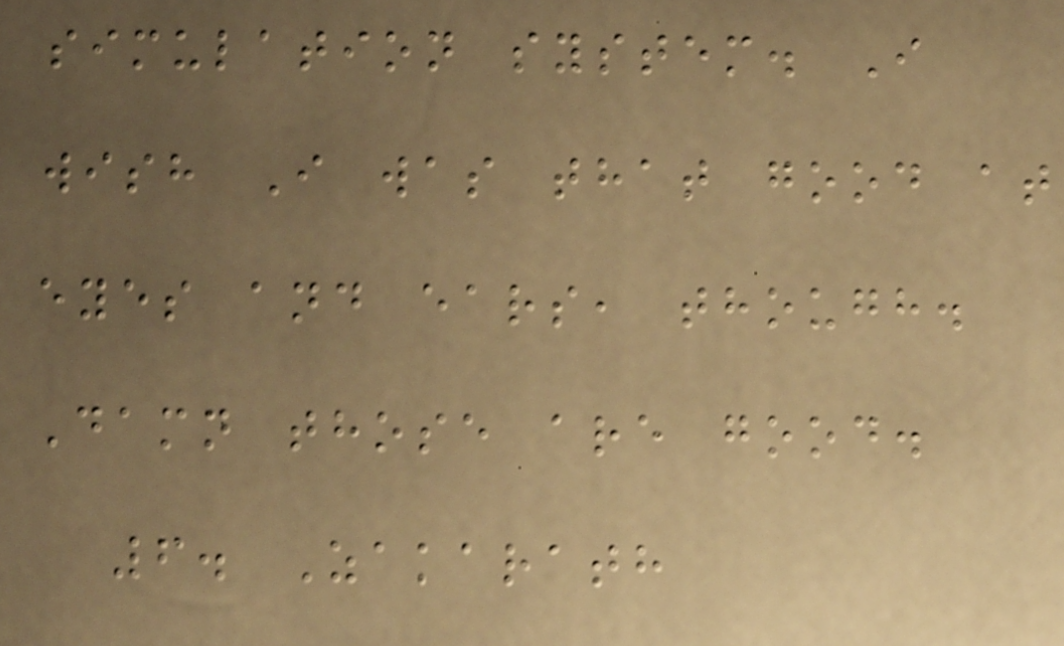simulation system. I
wish I was that good at
eyes and ears, though.
Damn those are good.
6. Zakarath
